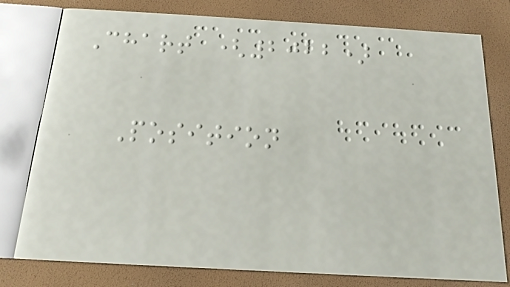Chart (2022)
Position
